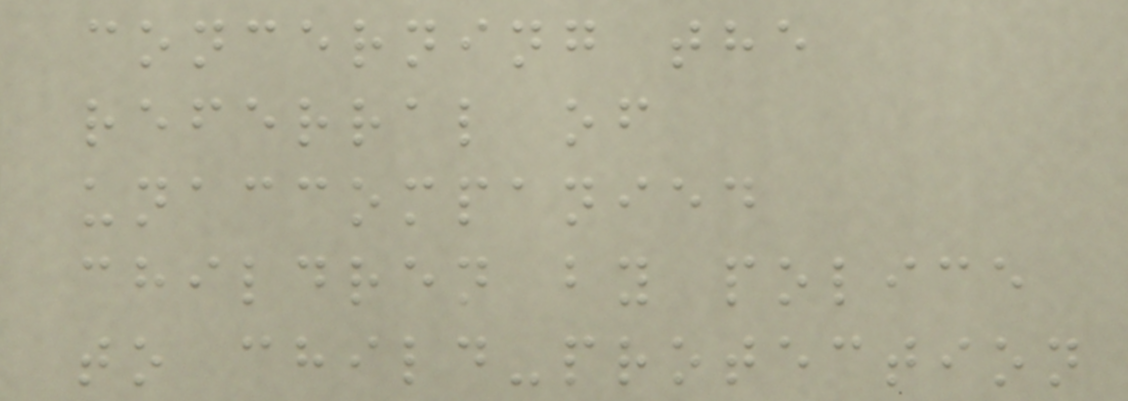concerning the
referral of
unaccompanied
children by police
to child-protection
